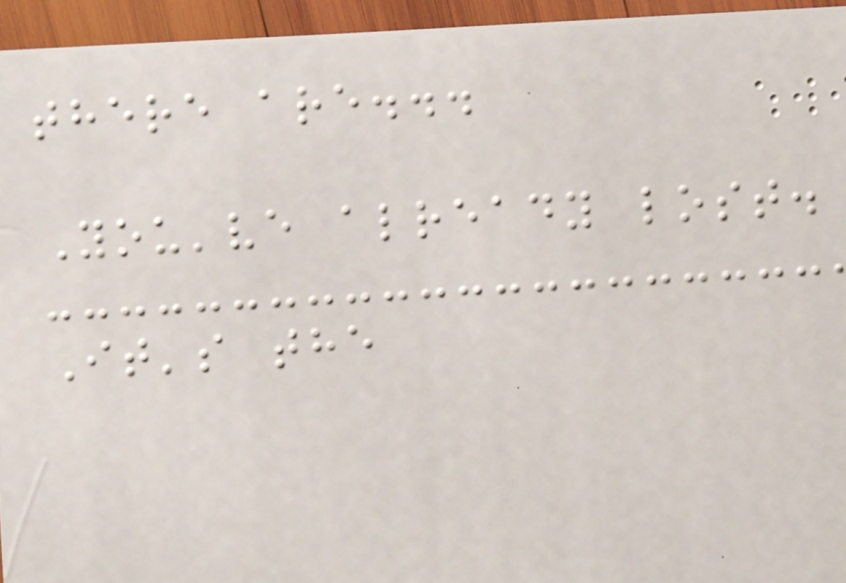there are...
You've already lost.
It's the
